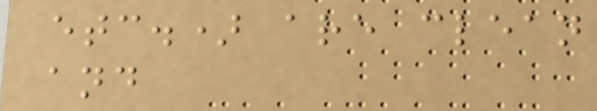etc.) are clean
and
